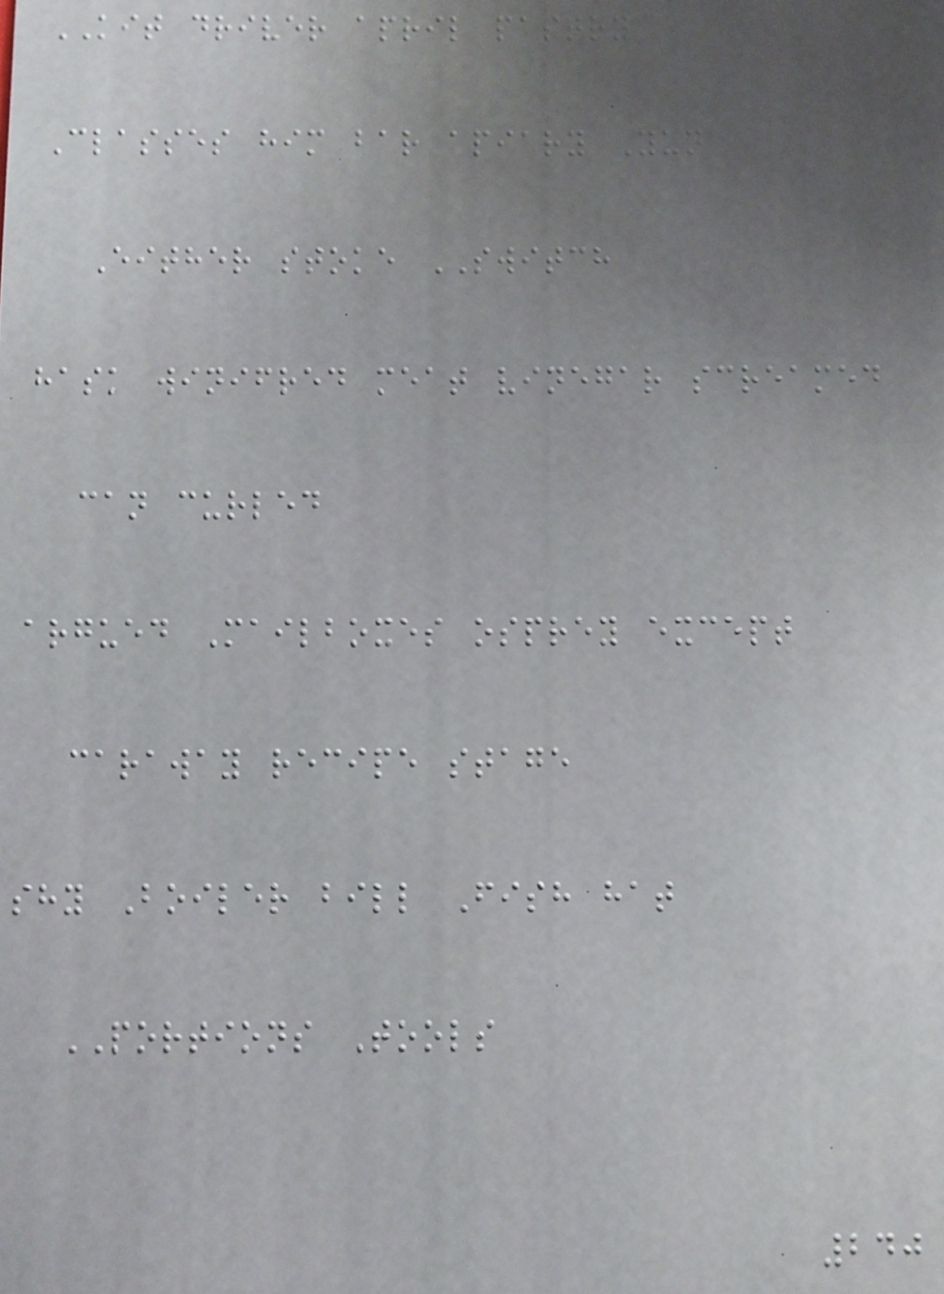KIT driver april pastry
Classes him bar apiary Yun
Either stoke SWITCH
hask winifred meat vinegar screamed
can curled
argued Mailboxes osprey except
caraway recipe stage
shy Boiler bill Fish hat
PORTIONS Tools
240
